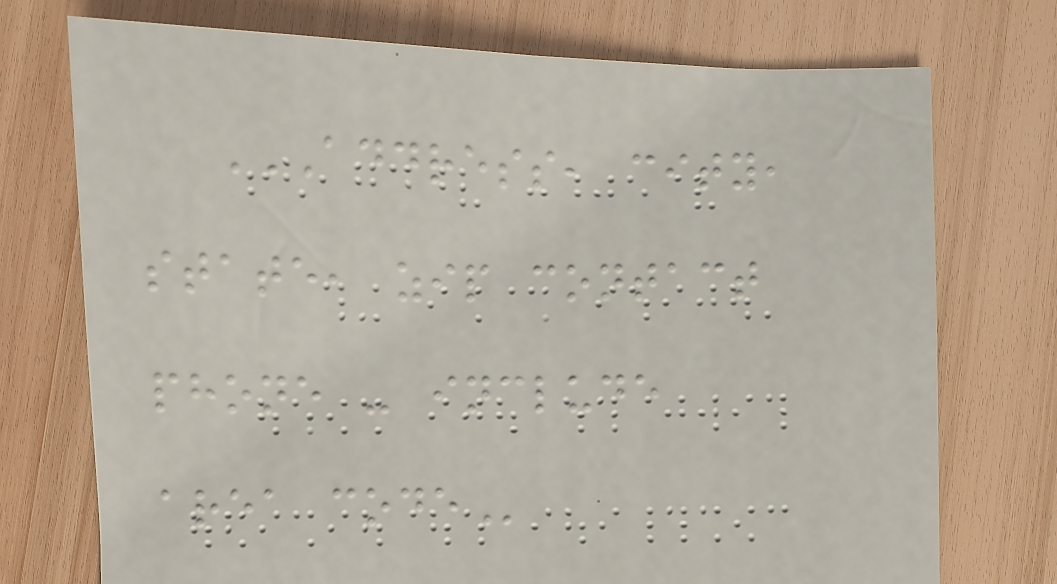ADDRESS, CITY,
STATE, ZIP CONTACT
PHONE - INCLUDE
AREA CODE
